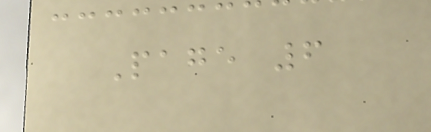Page 6
